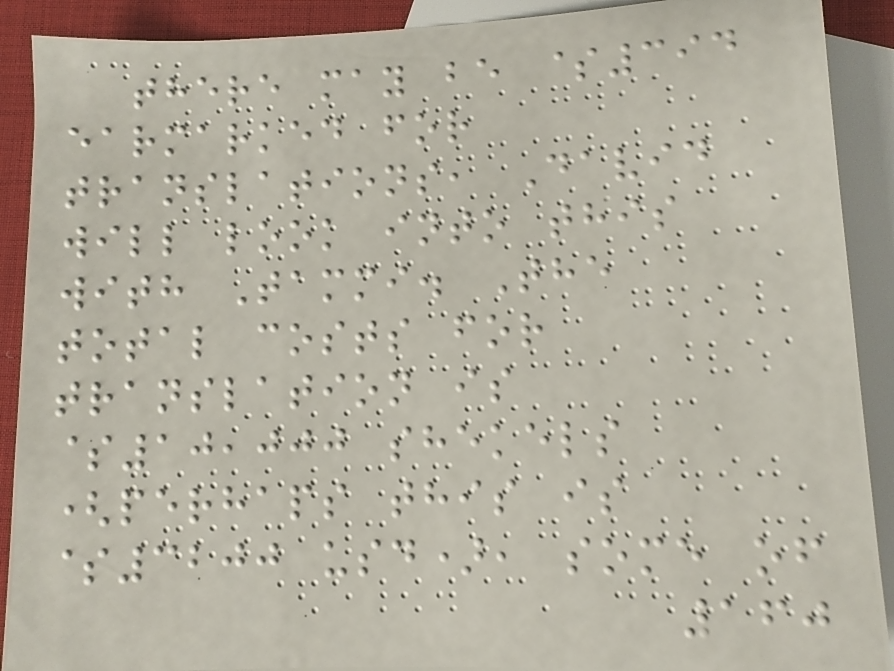there may be $394
earmarked for
translations, David
will look into this
with Tammi. The
total costs for
translation is
$10,000 shekels
(perhaps this is
$3200 usd), some of
160
